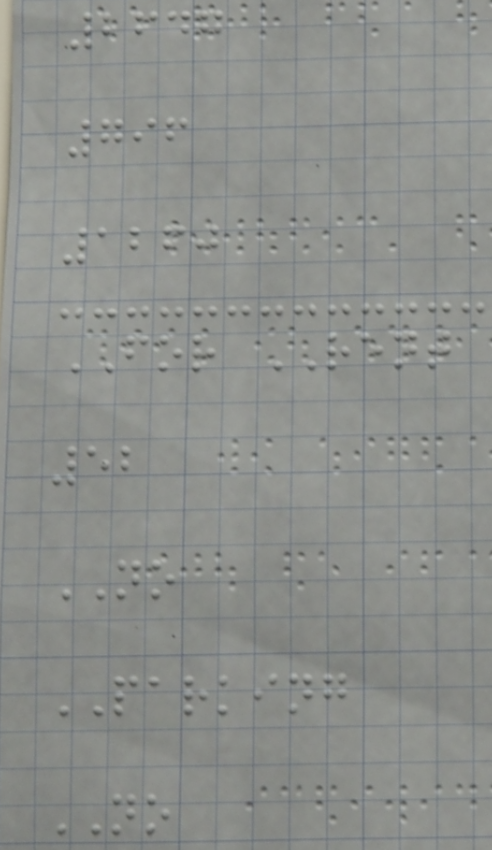2647
796
1260
FOR RENT
52
NO
PARKING
NO
